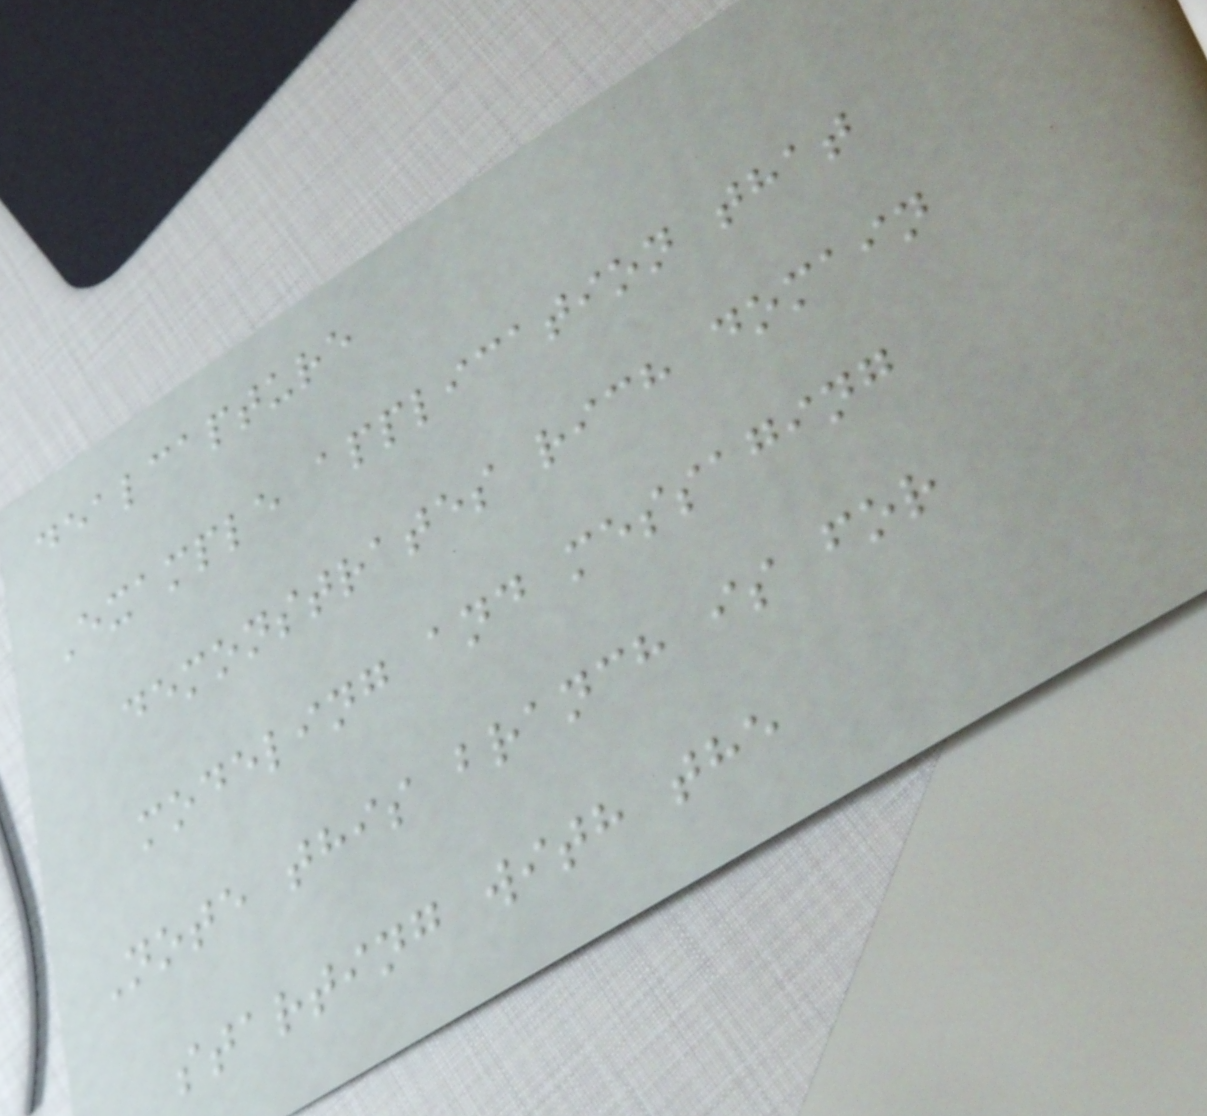dealcapture
Example application that
demonstrates rich domain
modeling and messaging
Note this branch is for
starting with the
